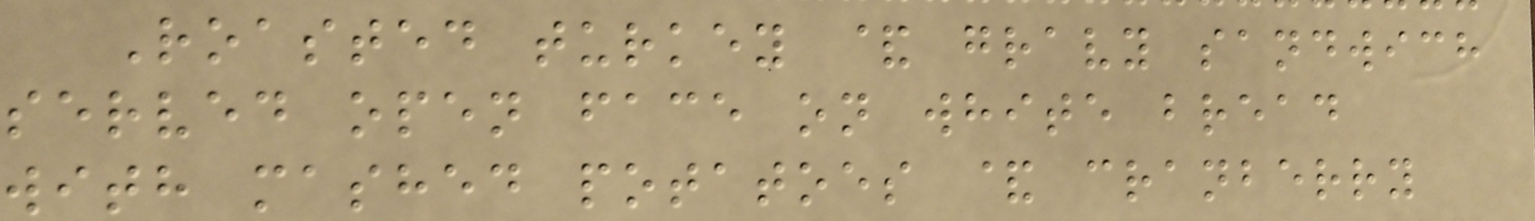Roasted turkey & gravy sandwich
served open face on white bread
with mashed potatoes & cranberry
